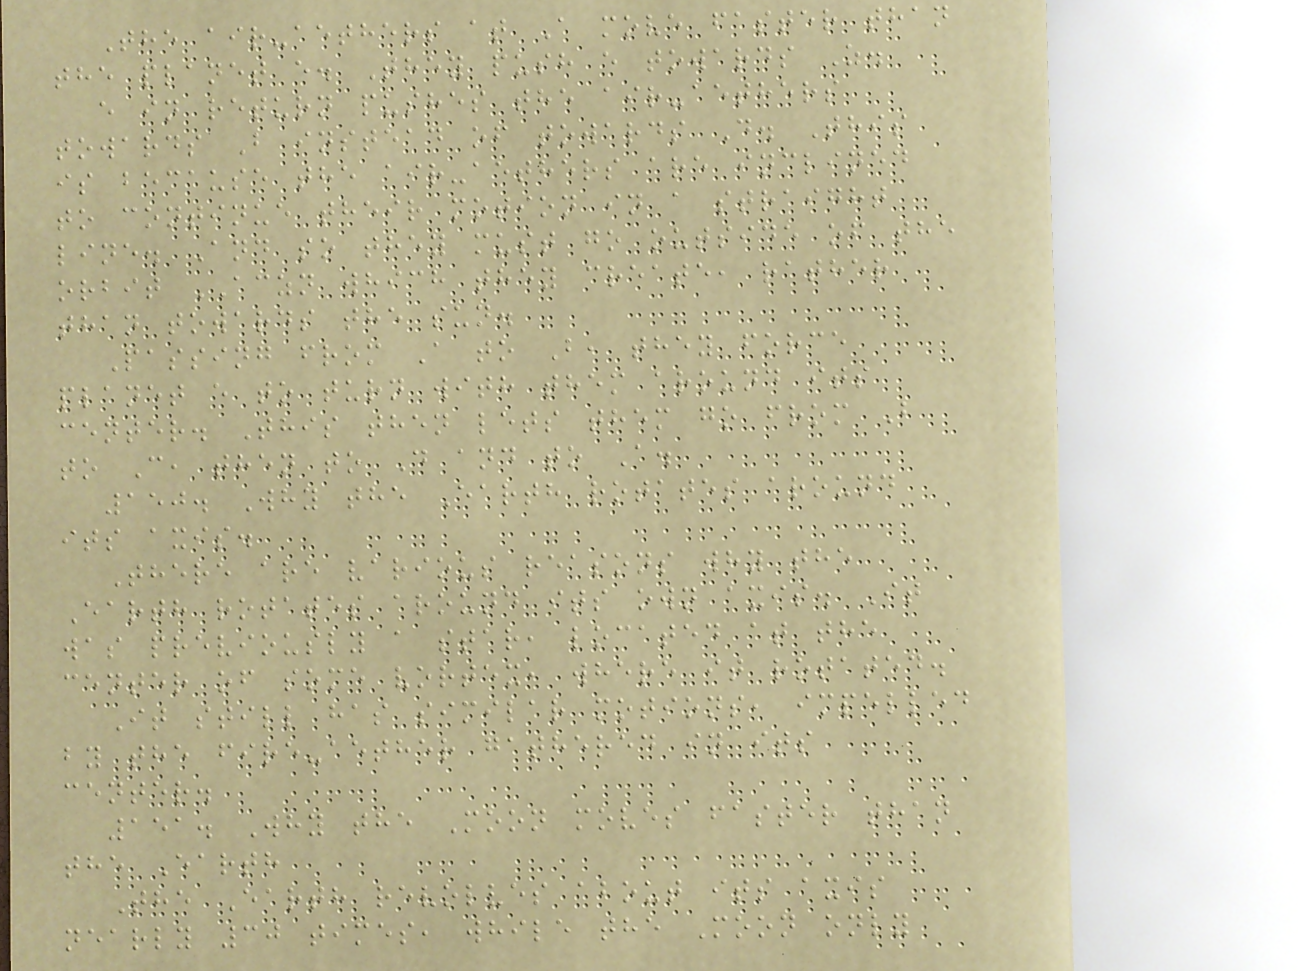The air-aethers at A move faster than
the planet e. They push e towards Z.
e in return pushes the air-aethers
towards B instead of towards D. This
is because the air-aethers are inclined
to continue their motion in a straight
line. And so they must go outside of the
orbit ACZN which they create, rather
than towards the sun.
Passing from A to B, they force
planet e to turn with them around its
center. This then lets them go from B
to C, then to D and to A.
150. Why the Earth rotates around
its axis.
There are various reasons why the
Earth rotates around its own axis. It
was previously a star, located at the
center of some vortex, where it rotated.
It still has similar motions, impelled
by the fire-aether gathered in its
center.
151. Why the Moon moves faster than
the Earth
The Earth revolves about its axis
nearly 30 times, while the Moon only
